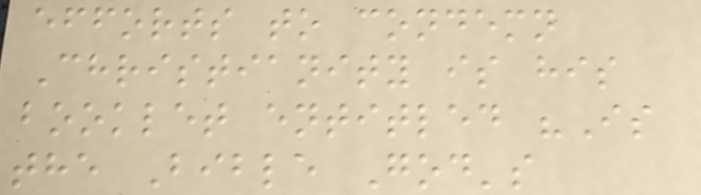efforts to condemn
Christianity is his
booklet entitled "Is
the Bible God's
